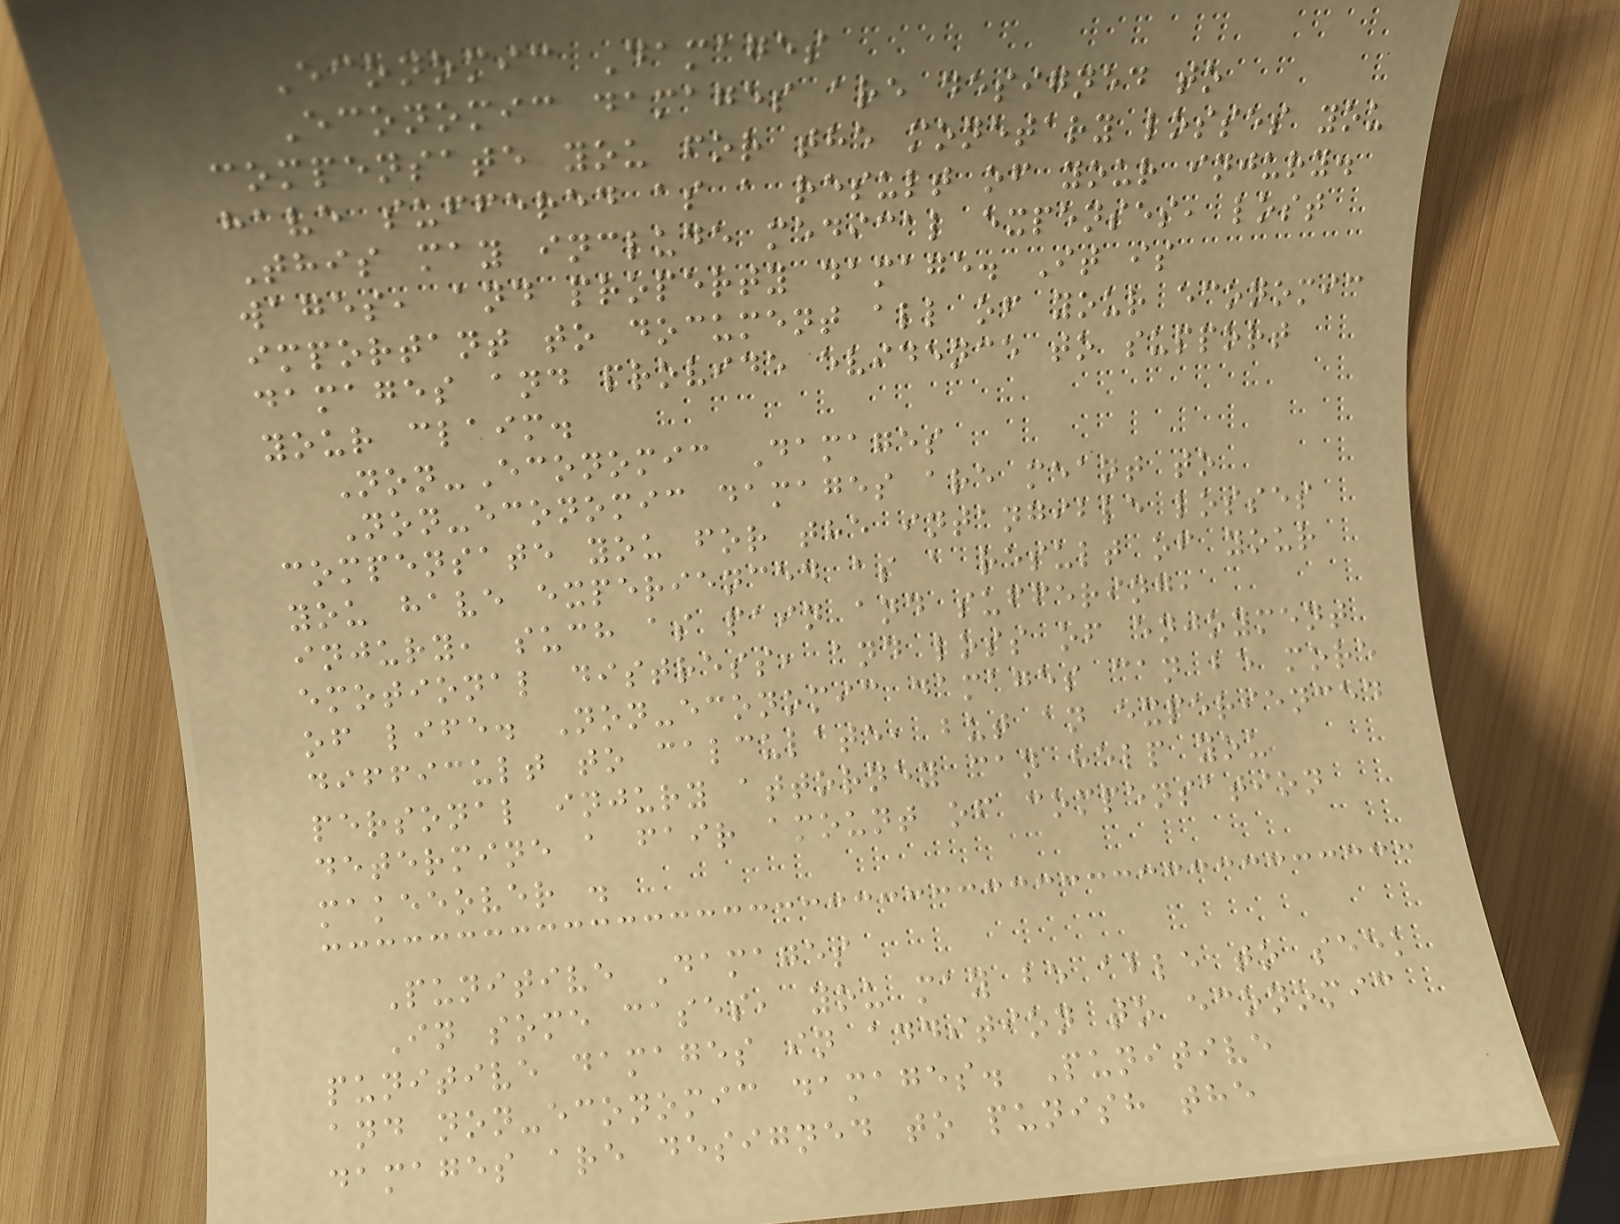Economic Damages
Economic damages are designed to
compensate you for the monetary losses you
have suffered as a result of your injury.
This may include medical expenses, lost
wages, and property damage. It is
important to document all of your economic
damages and provide evidence to support
your claim.
Non-Economic Damages
Non-economic damages are meant to
compensate you for the intangible losses
you have experienced as a result of your
injury, such as pain and suffering,
emotional distress, and loss of enjoyment
of life. Non-economic damages can be more
difficult to calculate, but an experienced
personal injury attorney can help you
determine a fair amount of compensation
makeeover .
Punitive Damages
In some cases, you may be able to seek
punitive damages in addition to economic
and non-economic damages. Punitive
damages are designed to punish the
